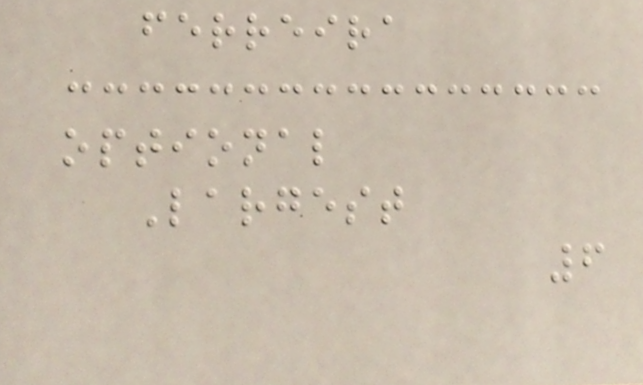ferreira
optional
Largest
6
